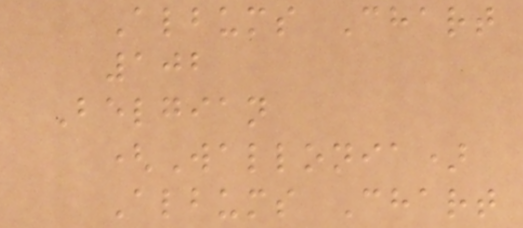Albums Chart
102
Belgian
(Wallonia)
Albums Chart
